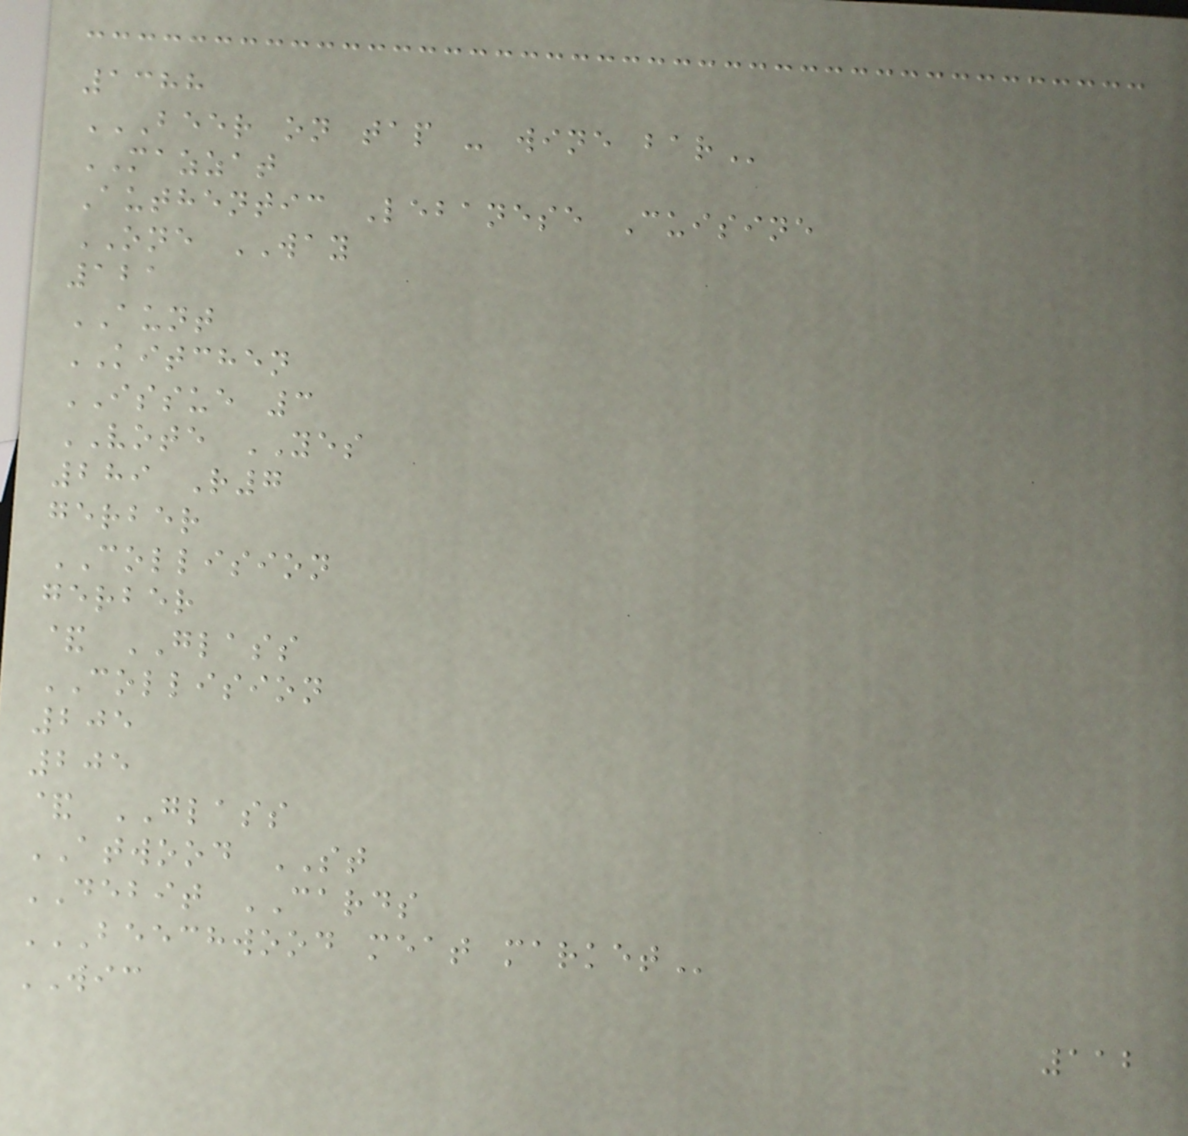1388
BEER ON TAP - WINE BAR
MAZZAT
Authentic Lebanese Cuisine
ONE WAY
121
AUNT
KITCHEN
ISSUE 3
VOTE YES
289 R7
gerber
COLLISION
gerber
& GLASS
COLLISION
205
205
& GLASS
ATWOOD ST
DEBIT CARDS
BEECHWOOD MEAT MARKET
WIC
112
